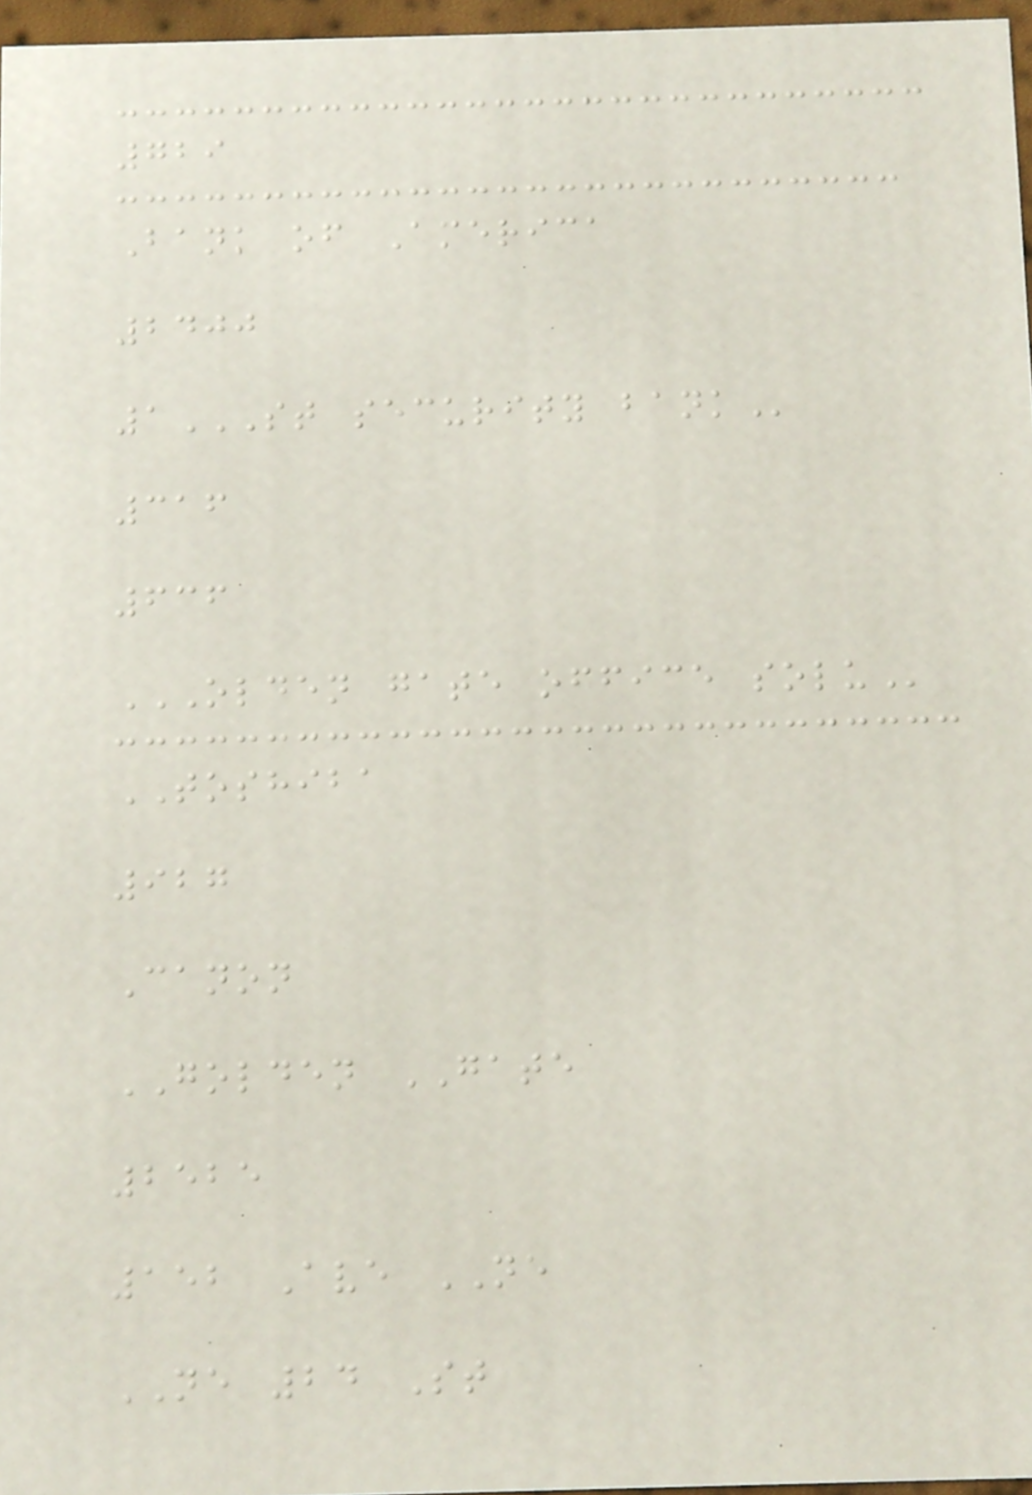729
Bank of America
2400
1ST SECURITY BANK
316
636
OLDEN GATE OFFICE SOLU
TOSHIBA
927
Canon
GOLDEN GATE
2525
152 Ave NE
NE 24 St
